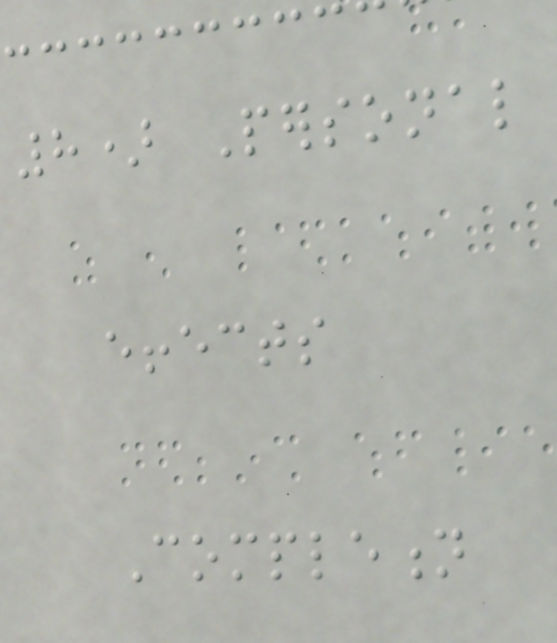8) Personal
effects
Completion
